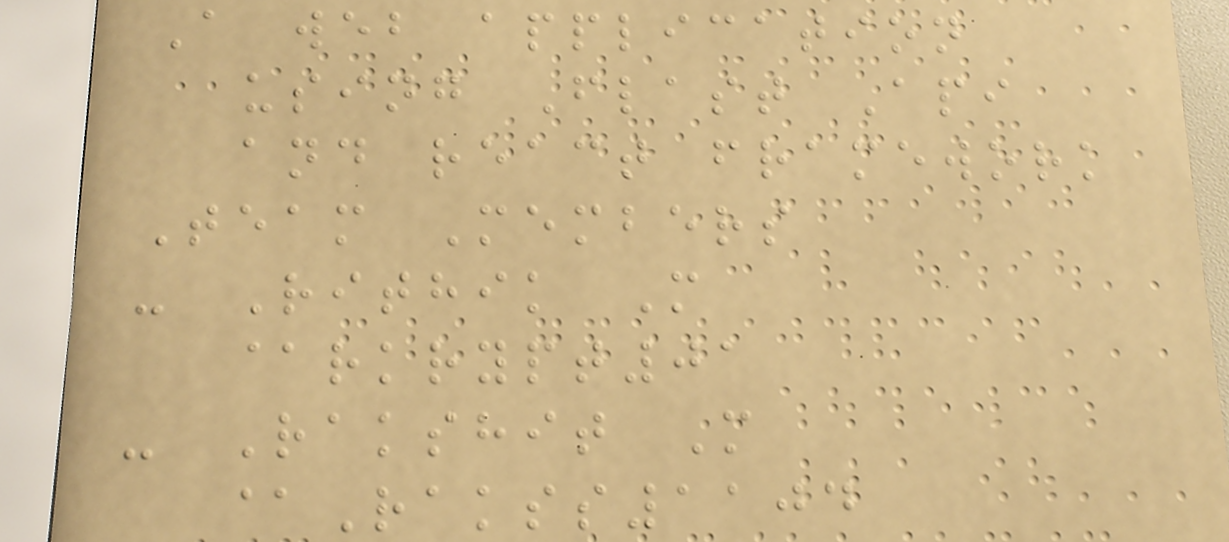A web application
using Flast Api
and react framework
Team Members
- Rithik M
@rkrypt01
- Rakshit M
@Rakss1104
